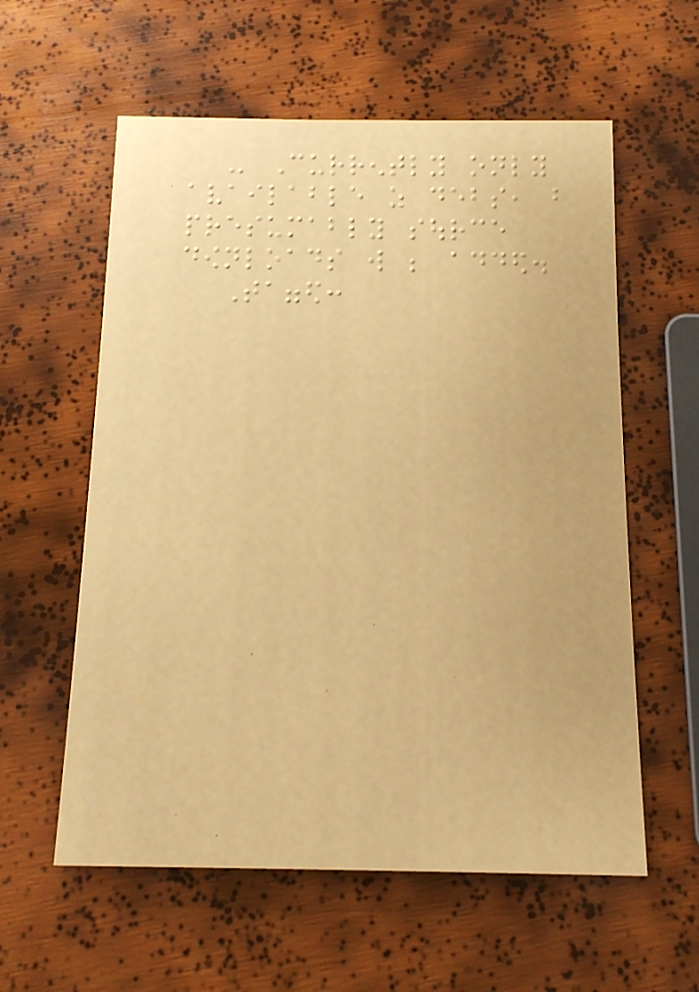- Currently only
available as debs, but
presumably source
downloads will be added.
Tagged:
